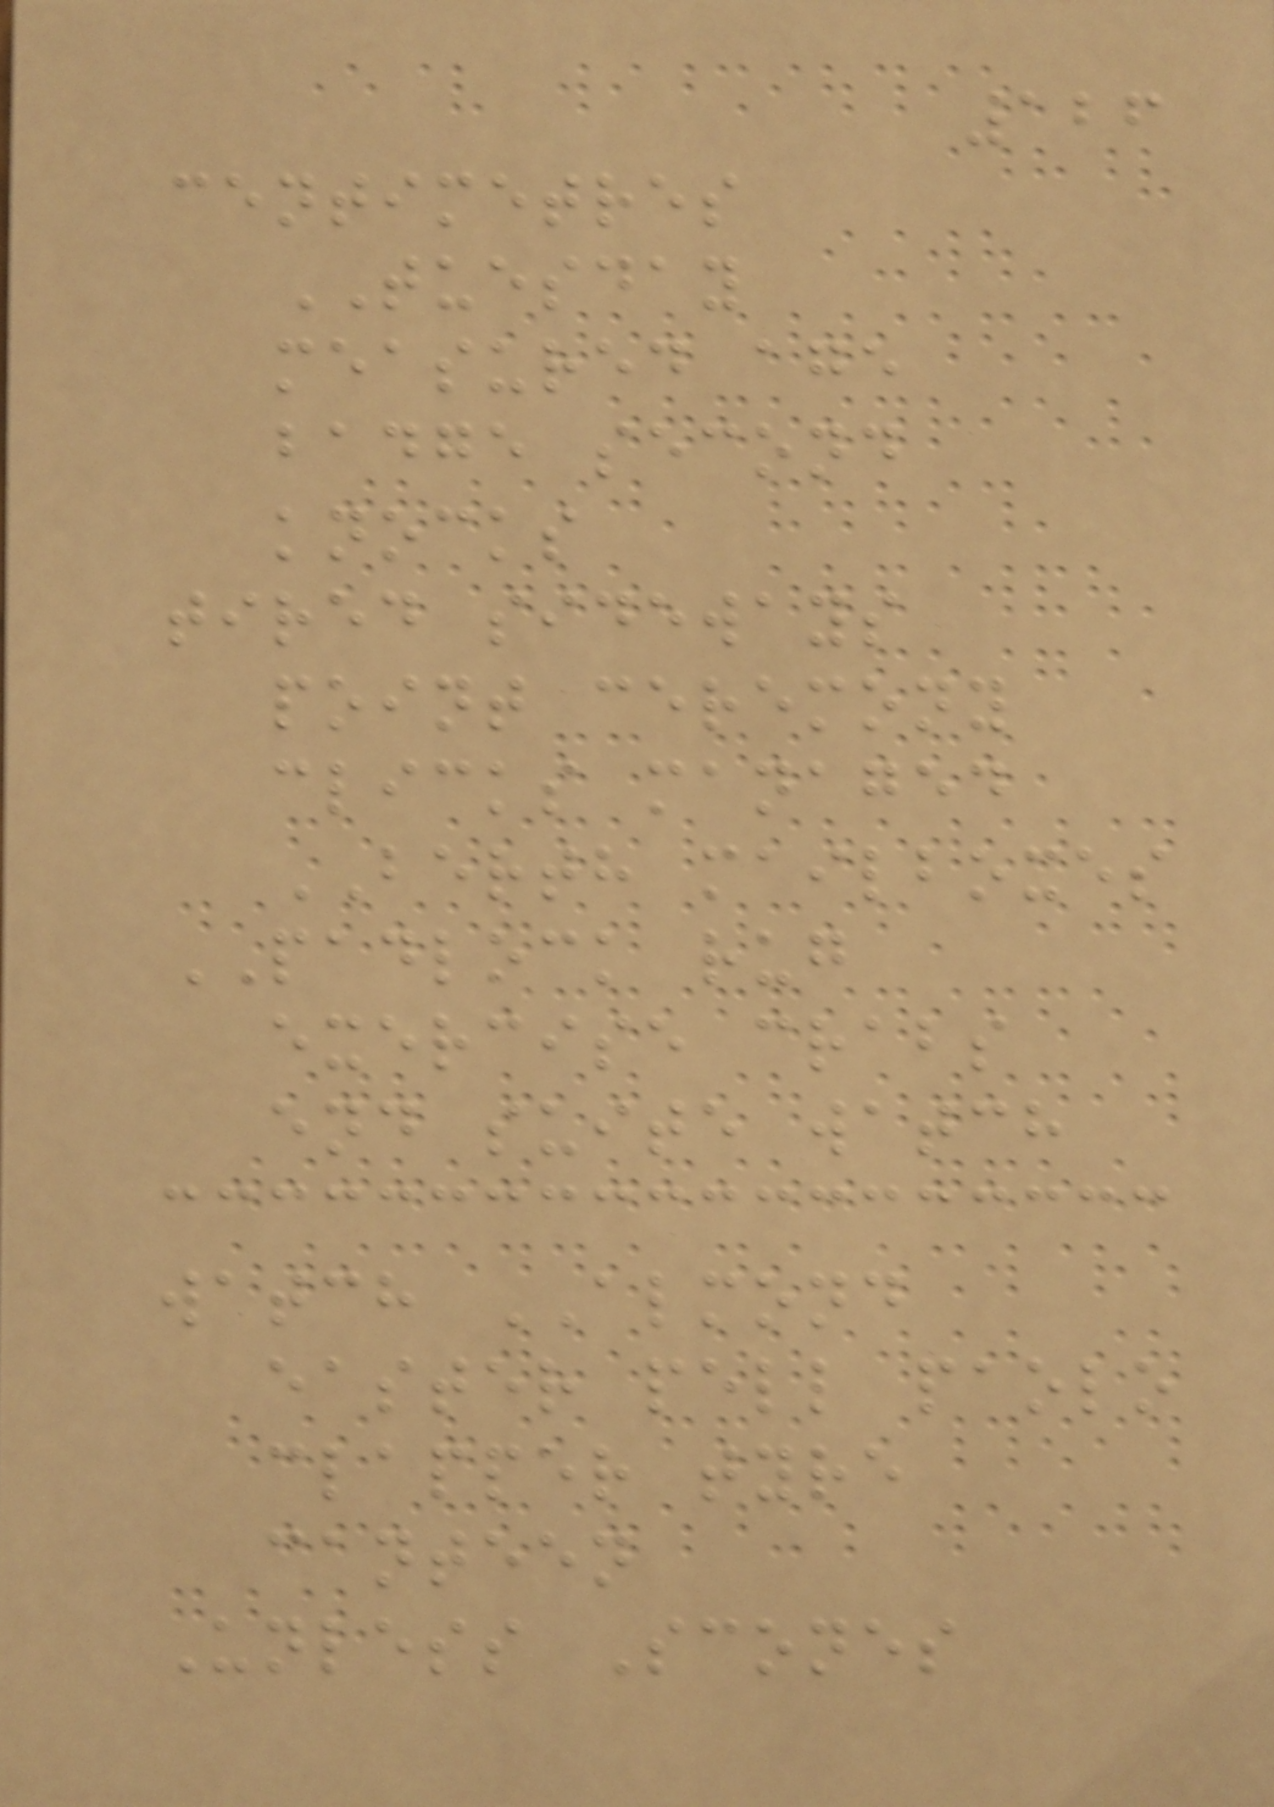126
centimetres
TUESDAY
measured age
badge second
knocks
tired sideways
point ceremony
clicks managed
BERTH mailboxes
PADLOCK rug
exercise crabs
end suite watch
watch ALMOND
easter pell paolo
clapper tyre
canteen
Unless Scones
